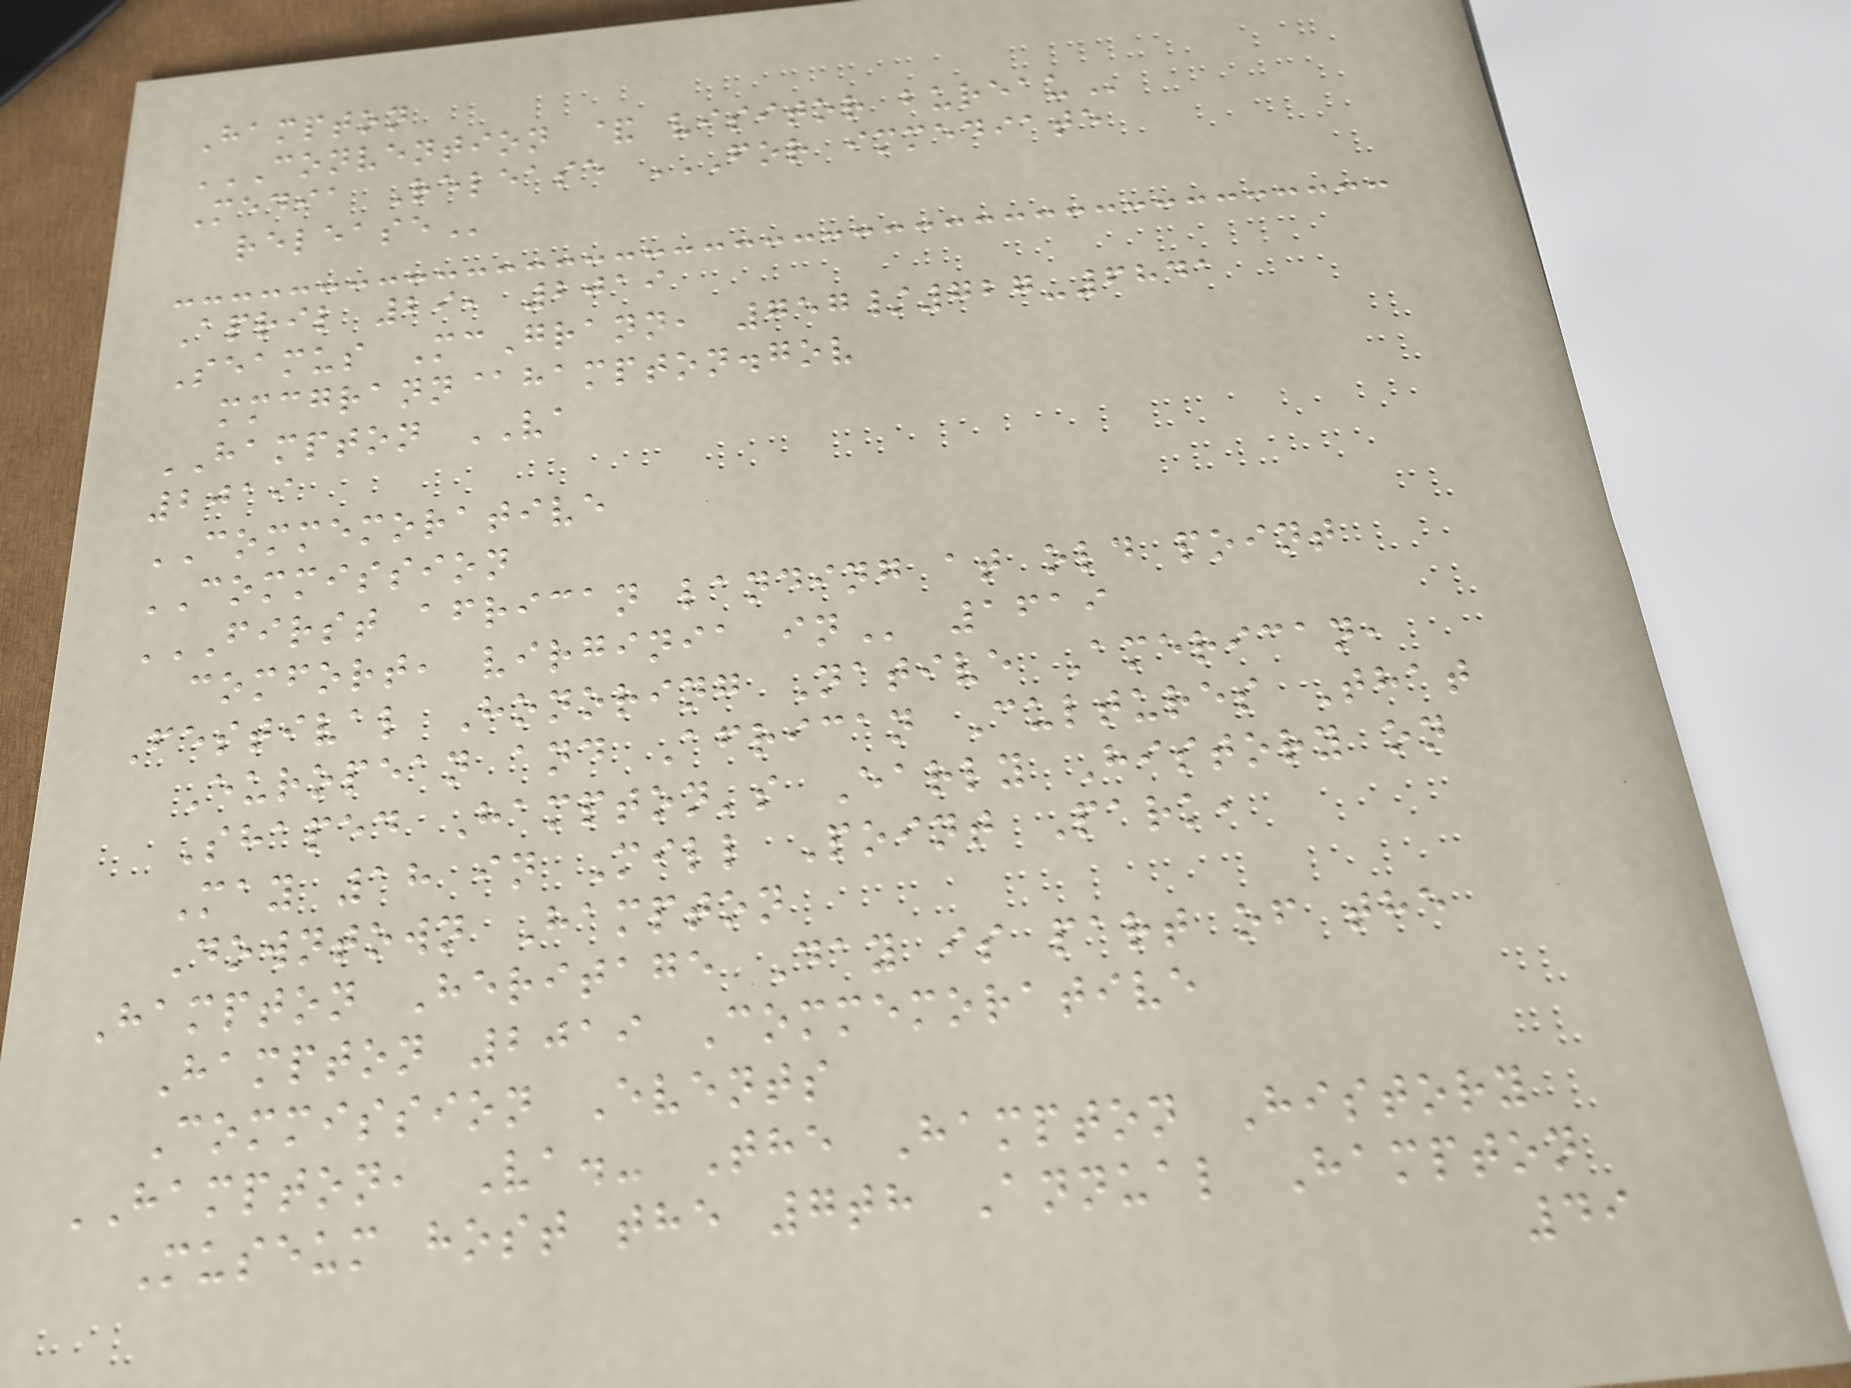Hampton
CONVENTION & VISITOR BUREAU
Media Release FOR IMMEDIATE
RELEASE
April 29, 2019
Seamus McGrann, 757/727-6841
mmcgrann@hampton.gov
HAMPTON VA
2019
COMMEMORATIVE
COMMISSION
FIRST AFRICAN LANDING AT OLD POINT
COMFORT, VIRGINIA IN 1619
Festival Honoring Native American,
European and African Cultures That
Shaped Hampton's Early History on
May 18 in Mill Point Park,
Downtown Hampton
Hampton Heritage Day is part of the
Hampton 2019 Commemorative
Commission Events
HAMPTON, Va.- The Hampton History
Museum host the 7th Annual Hampton
49
